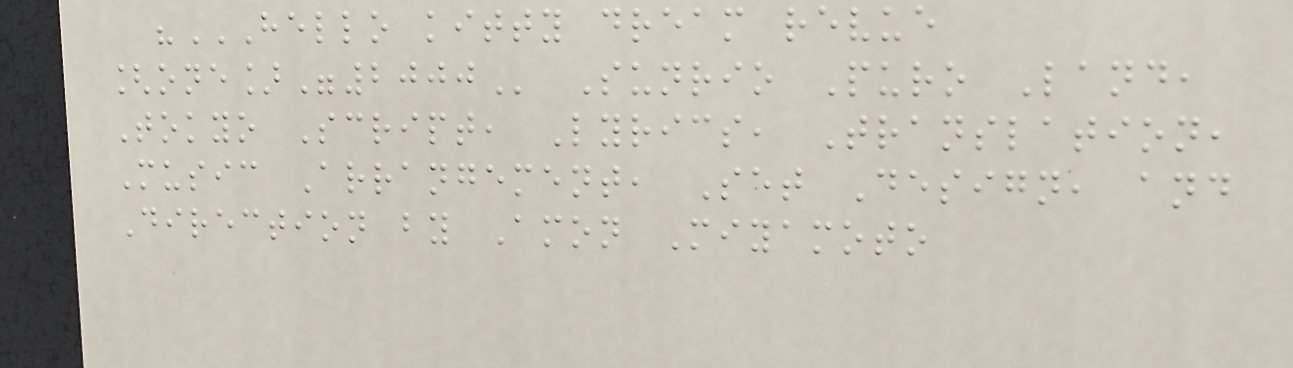"HELLO KITTY DREAM REVUE
[ONE]"2000 Sunrio Puro Land,
Tokyo Script, Lyrics, Translation,
Music Arrangement, Set Design, and
Direction by Amon Miyamoto
